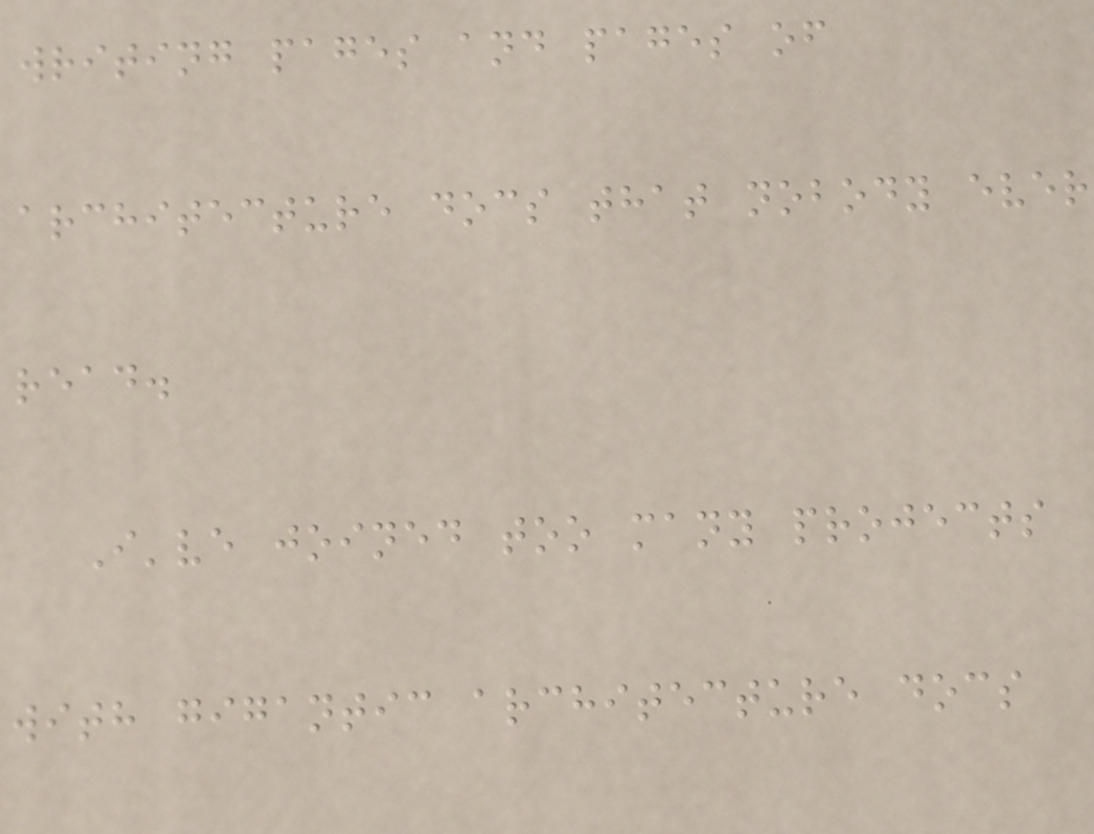writing pages and pages of
architecture docs that nobody ever
read.
I've joined too many projects
with gigantic architecture docs
